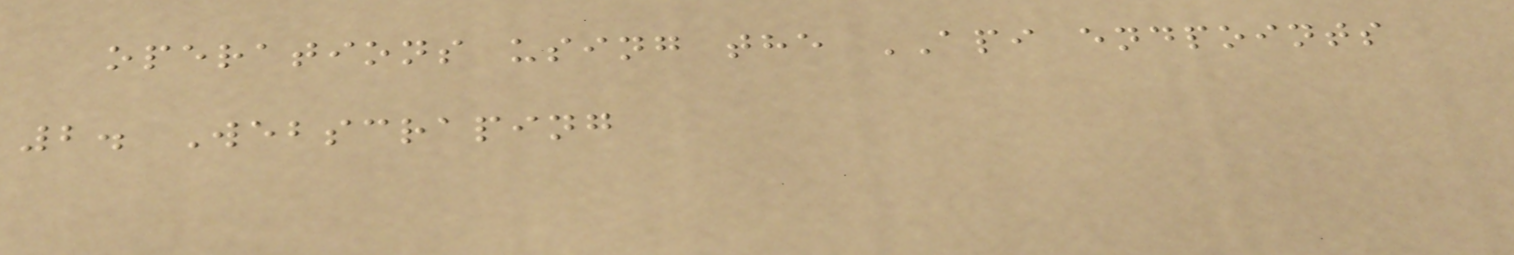operations using the API endpoints
2. Webscraping
